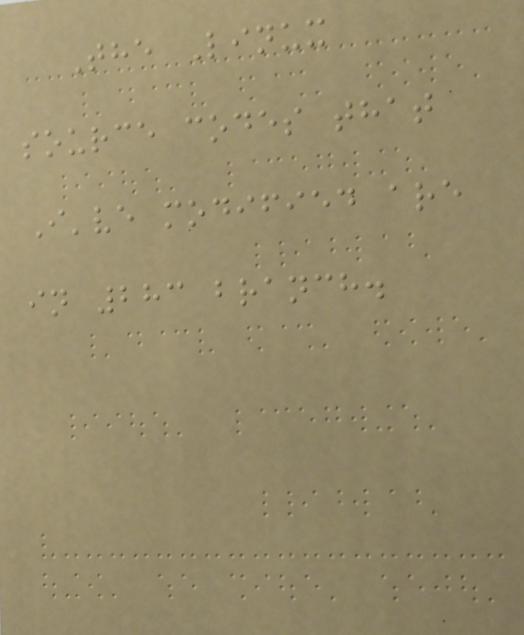The Linux
source codes that
I've modified are
in 283 branch.
